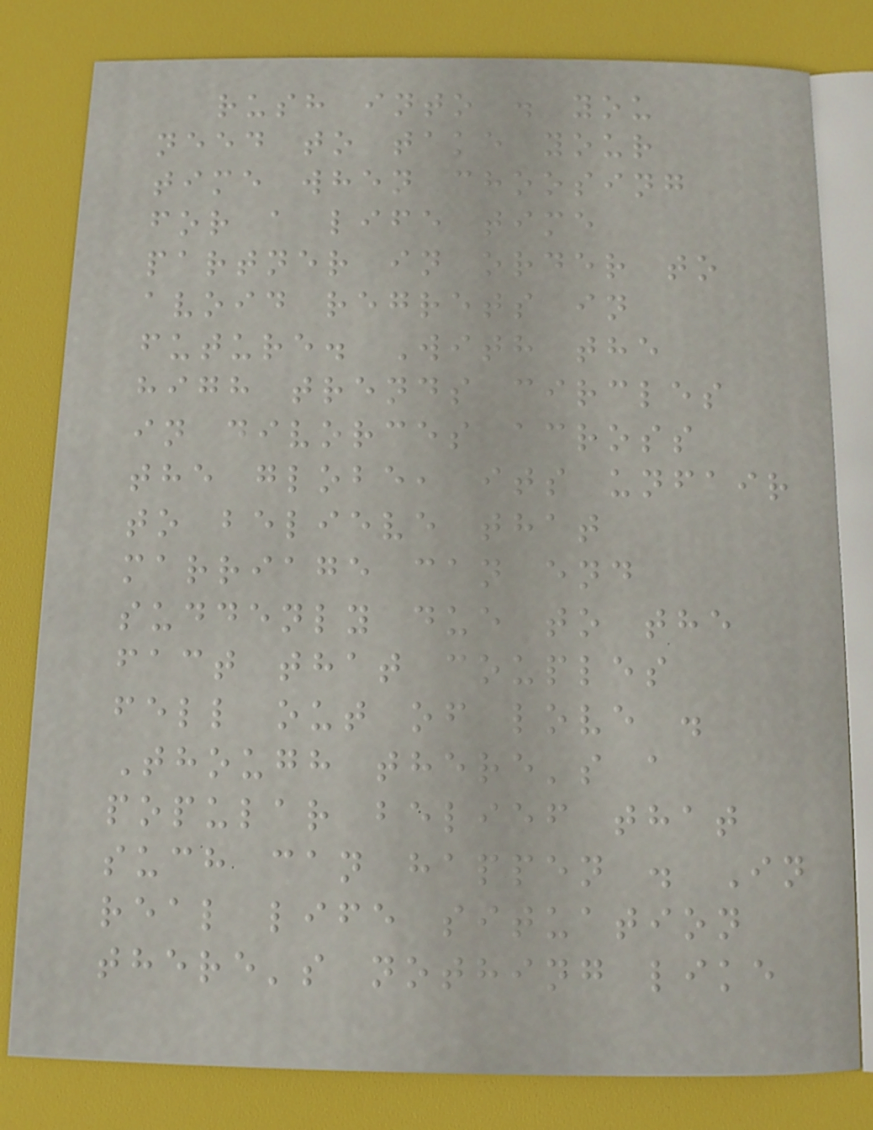rush into . you
need to take your
time when choosing
for a life time
partner in order to
avoid regrets in
future. With the
high trends circles
in divorces across
the globe, its unfair
to believe that
marriage can end
suddenly due to the
fact that couples
fell out of love .
Though there's a
popular belief that
such can happen . In
real life situation
there's nothing like
